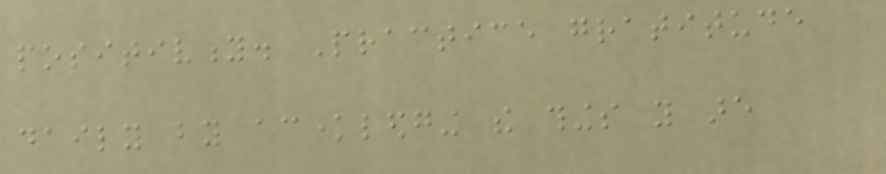positivity. Practice gratitude
daily by acknowledging the things you are
